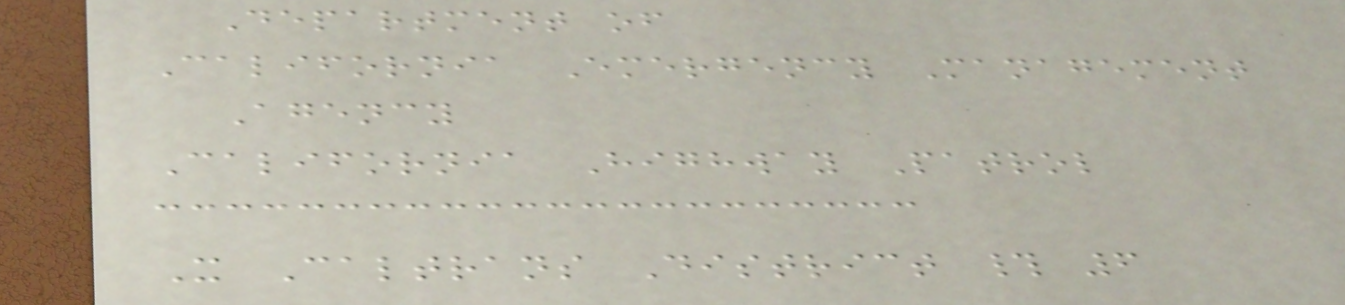Department of
California Emergency Management
Agency
California Highway Patrol
X Caltrans District # 6
